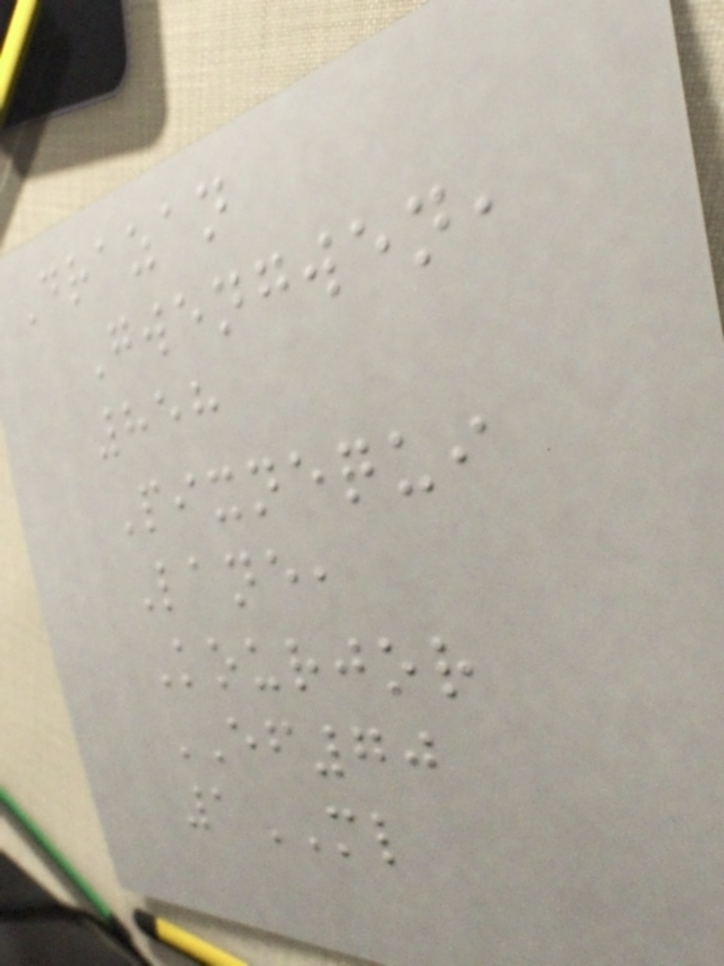Drazan
Gwengwen,
858
Pixnequi
Lane,
Kourjor
EF70
1ML
